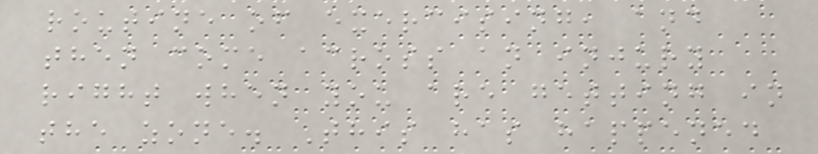routine of exercising, and
then come across an injury
right when you are getting in
the zone. This has happened
